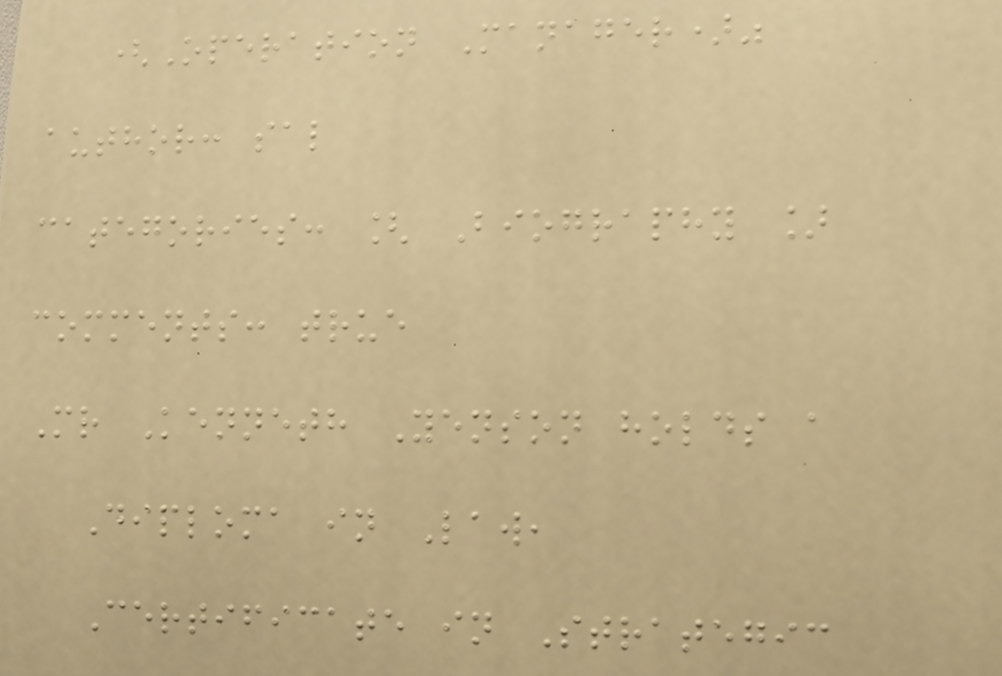(Operation Manager)"
author: sal
categories: [ Biography ]
comments: true
Mr Kenneth Yenson holds a
Diploma in Law,
Certificate in Strategic
